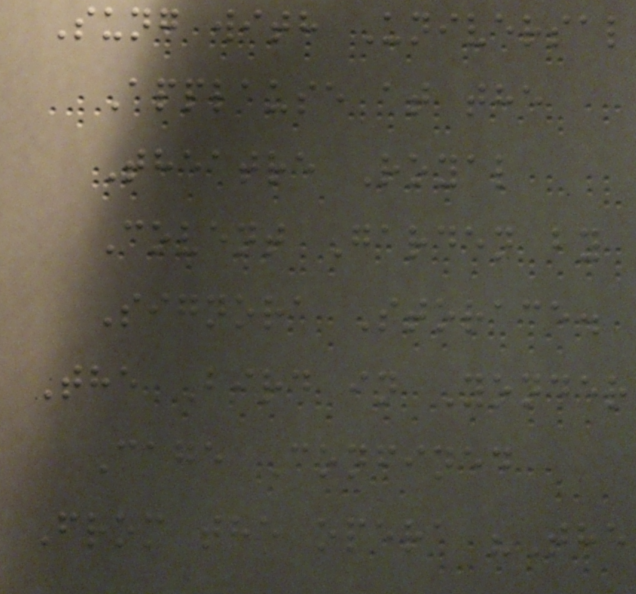Sung with Universal
Applause at the
Theatre Royal
Covent Garden by
Signora Storace.
The Bird in Yonder
Cage Confined
From the opera "The
